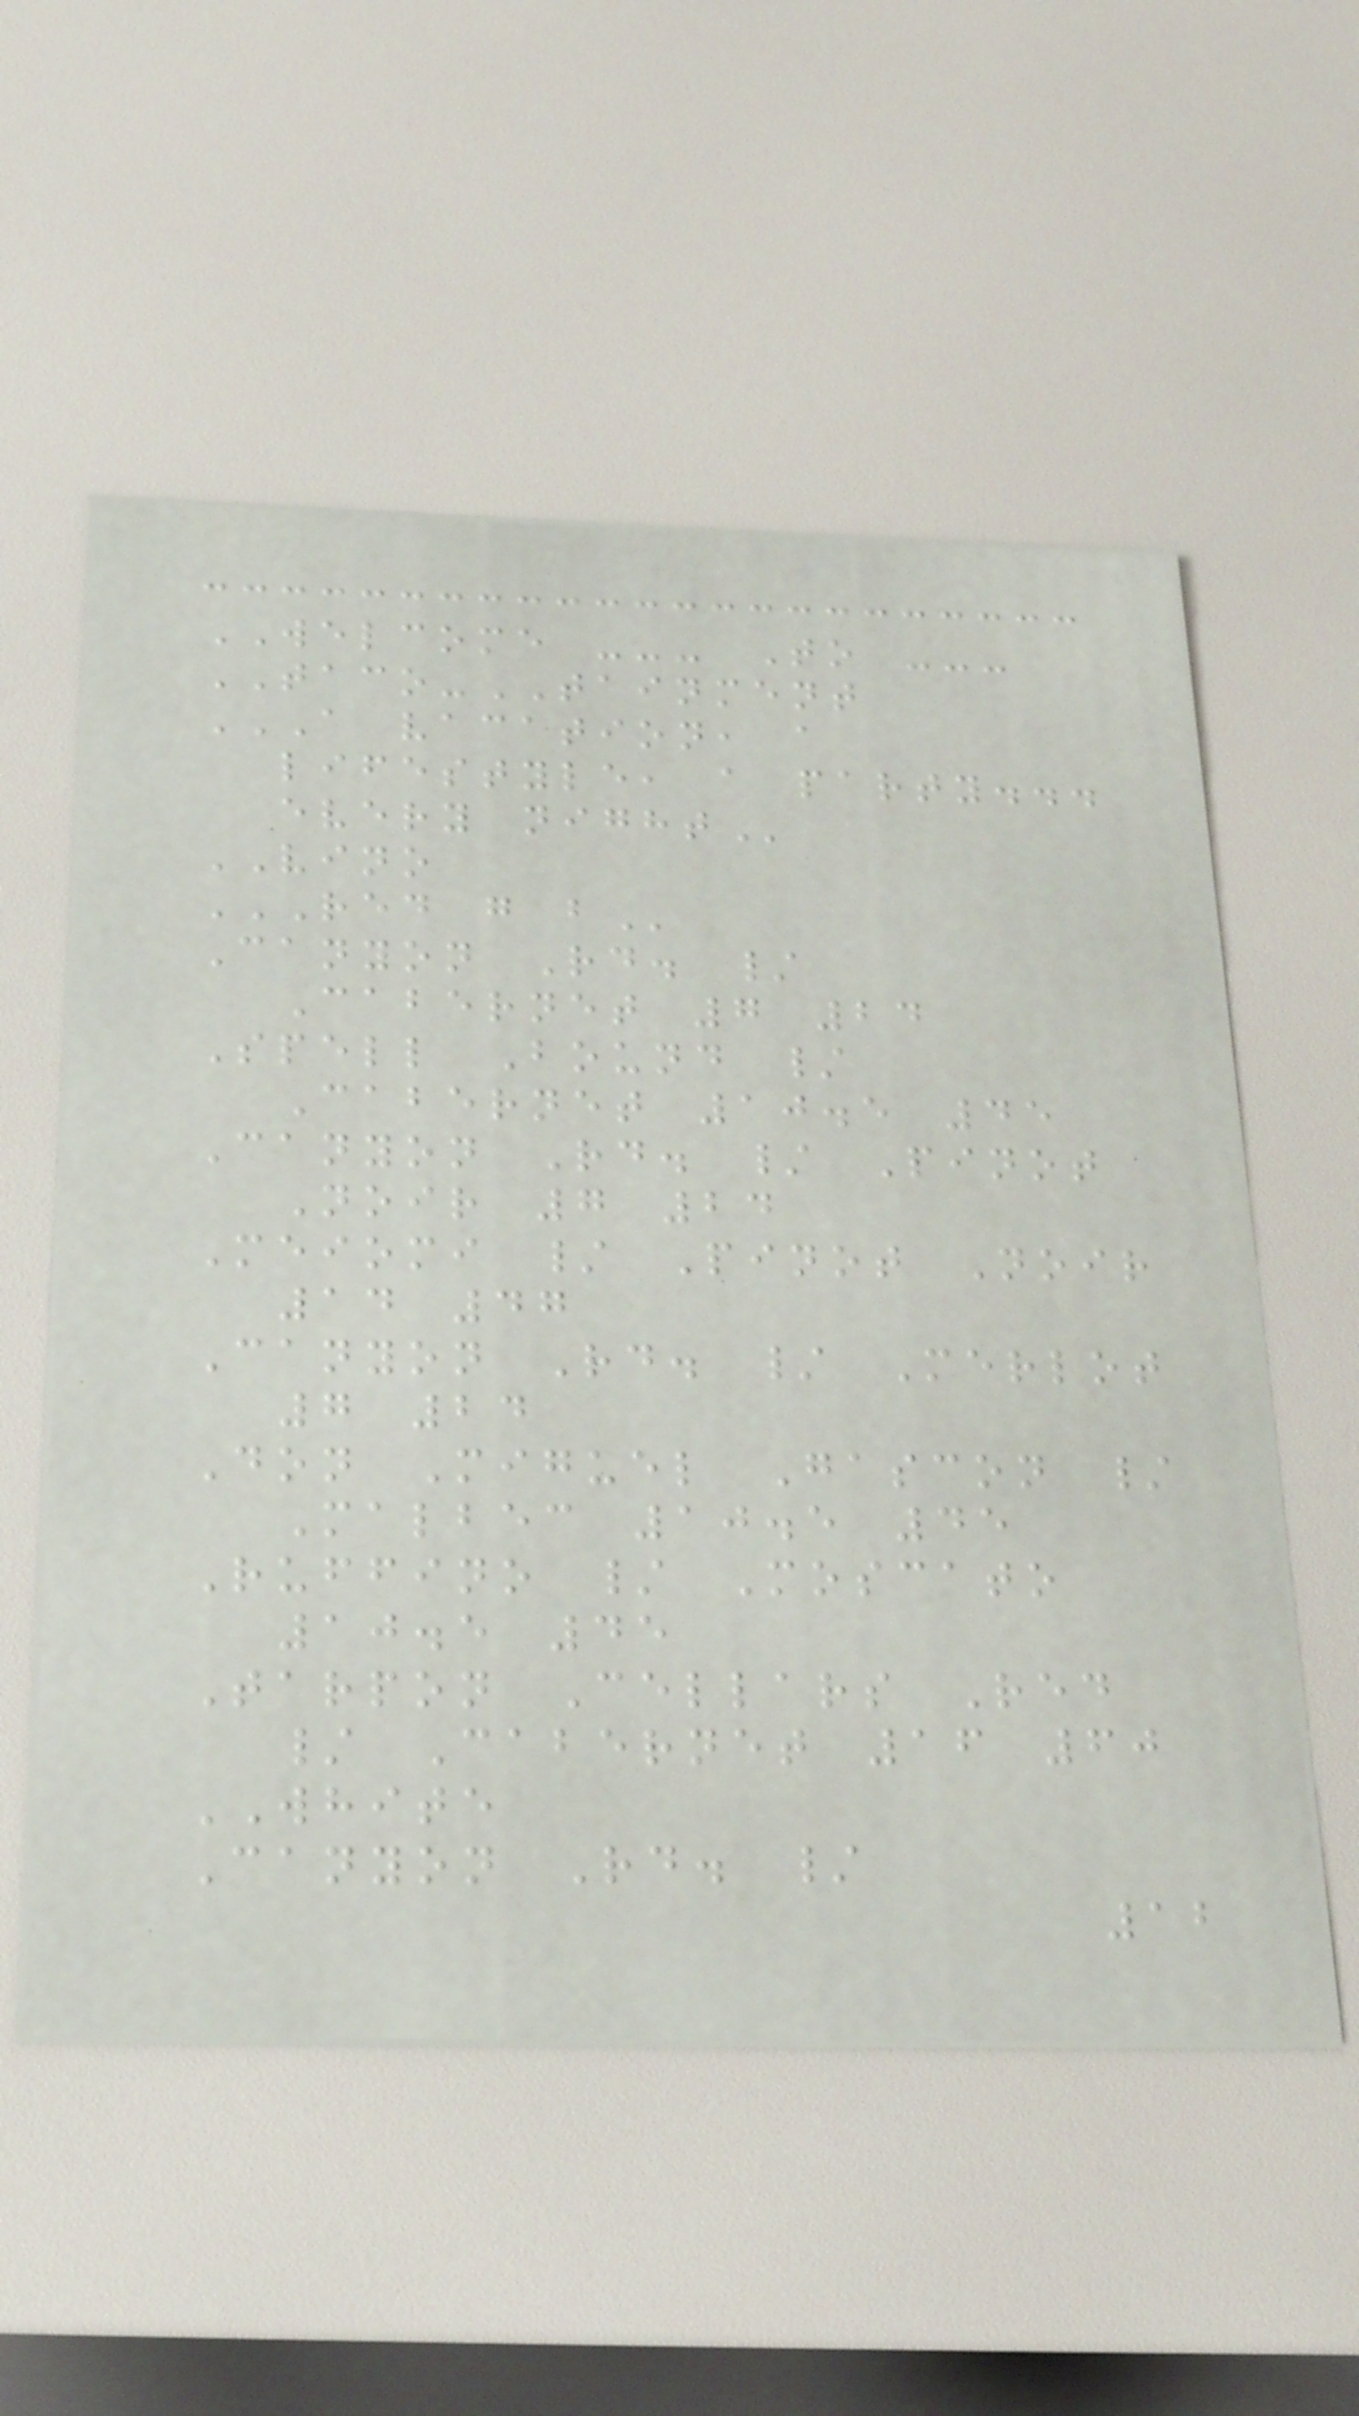WELCOME --- To ---
TACO-TAINMENT
A VACATION, A
LIFESTYLE, A PARTY...
EVERY NIGHT
VINO
RED G B
Canyon Rd. /
Cabernet 7 24
Spell Bound /
Cabernet 10.5 45
Canyon Rd. / Pinot
Noir 7 24
Meiomi / Pinot Noir
14 47
Canyon Rd. / Merlot
7 24
Don Miguel Gascon /
Malbec 10.5 45
Ruffino / Moscato
10.5 45
Tarpon Cellars Red
/ Cabernet 16 60
WHITE
Canyon Rd. /
12
